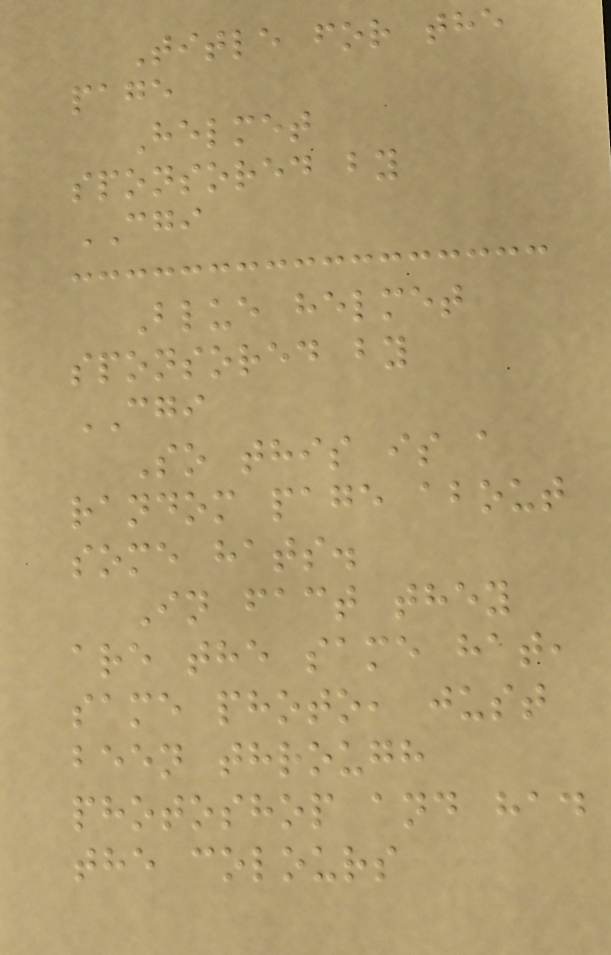Title for the
page
Helmet
sponsored by
CGI
Blue helmet
sponsored by
CGI
So this is a
random page about
some hats.
In fact they
are the same hat,
same photo, just
been through
photoshop and had
the colours
